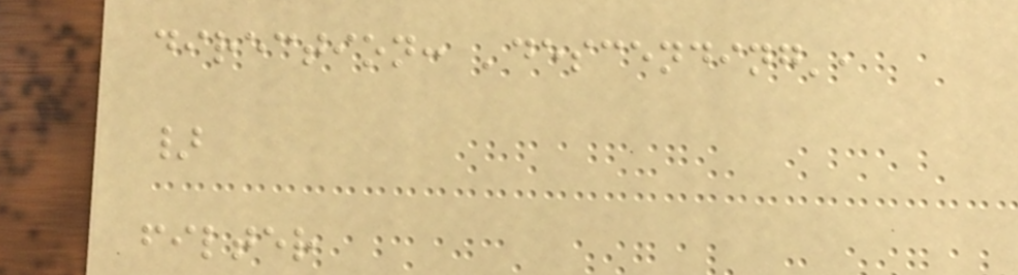direction: 'descending',
}
filter
